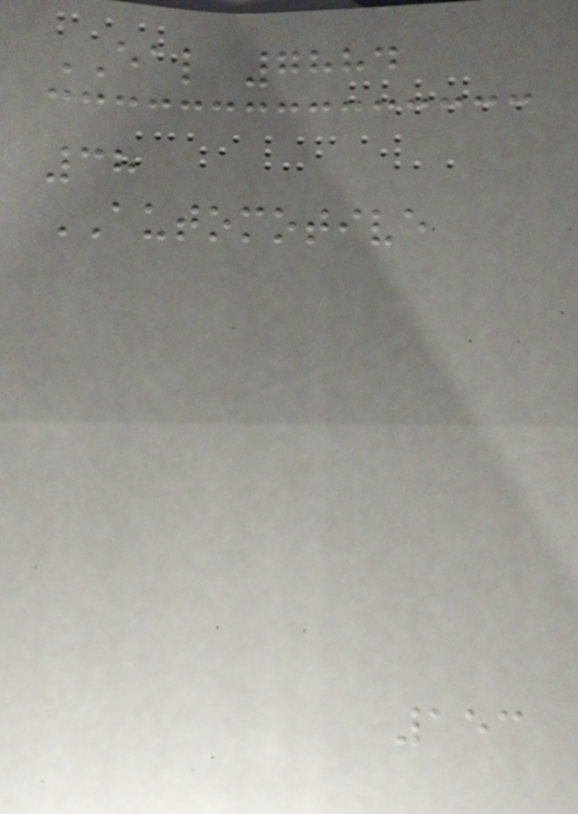EAL 7884
38
AUTOMOTIVE
153
